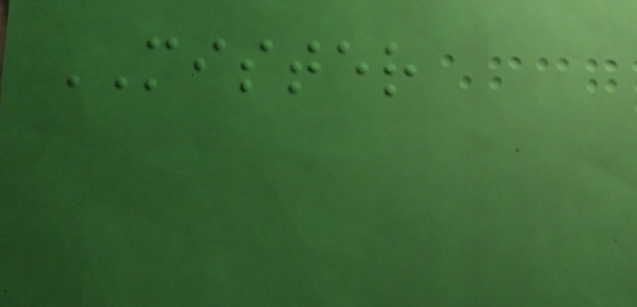MISTER
